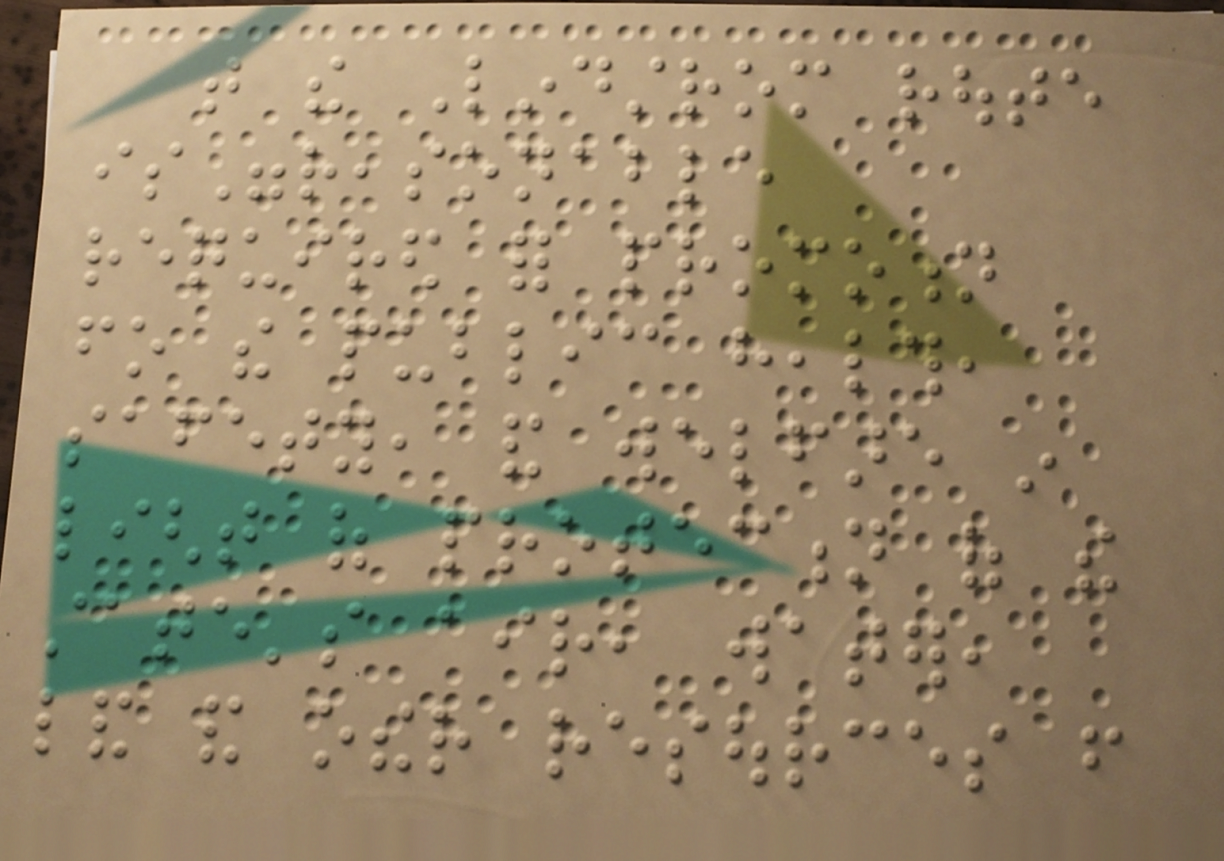that the Lindstrom route
is"reasonable
required for promotion
fo the public health,
safety, and welfare in
light of protection of the
state's air, water,
land and other resources from
